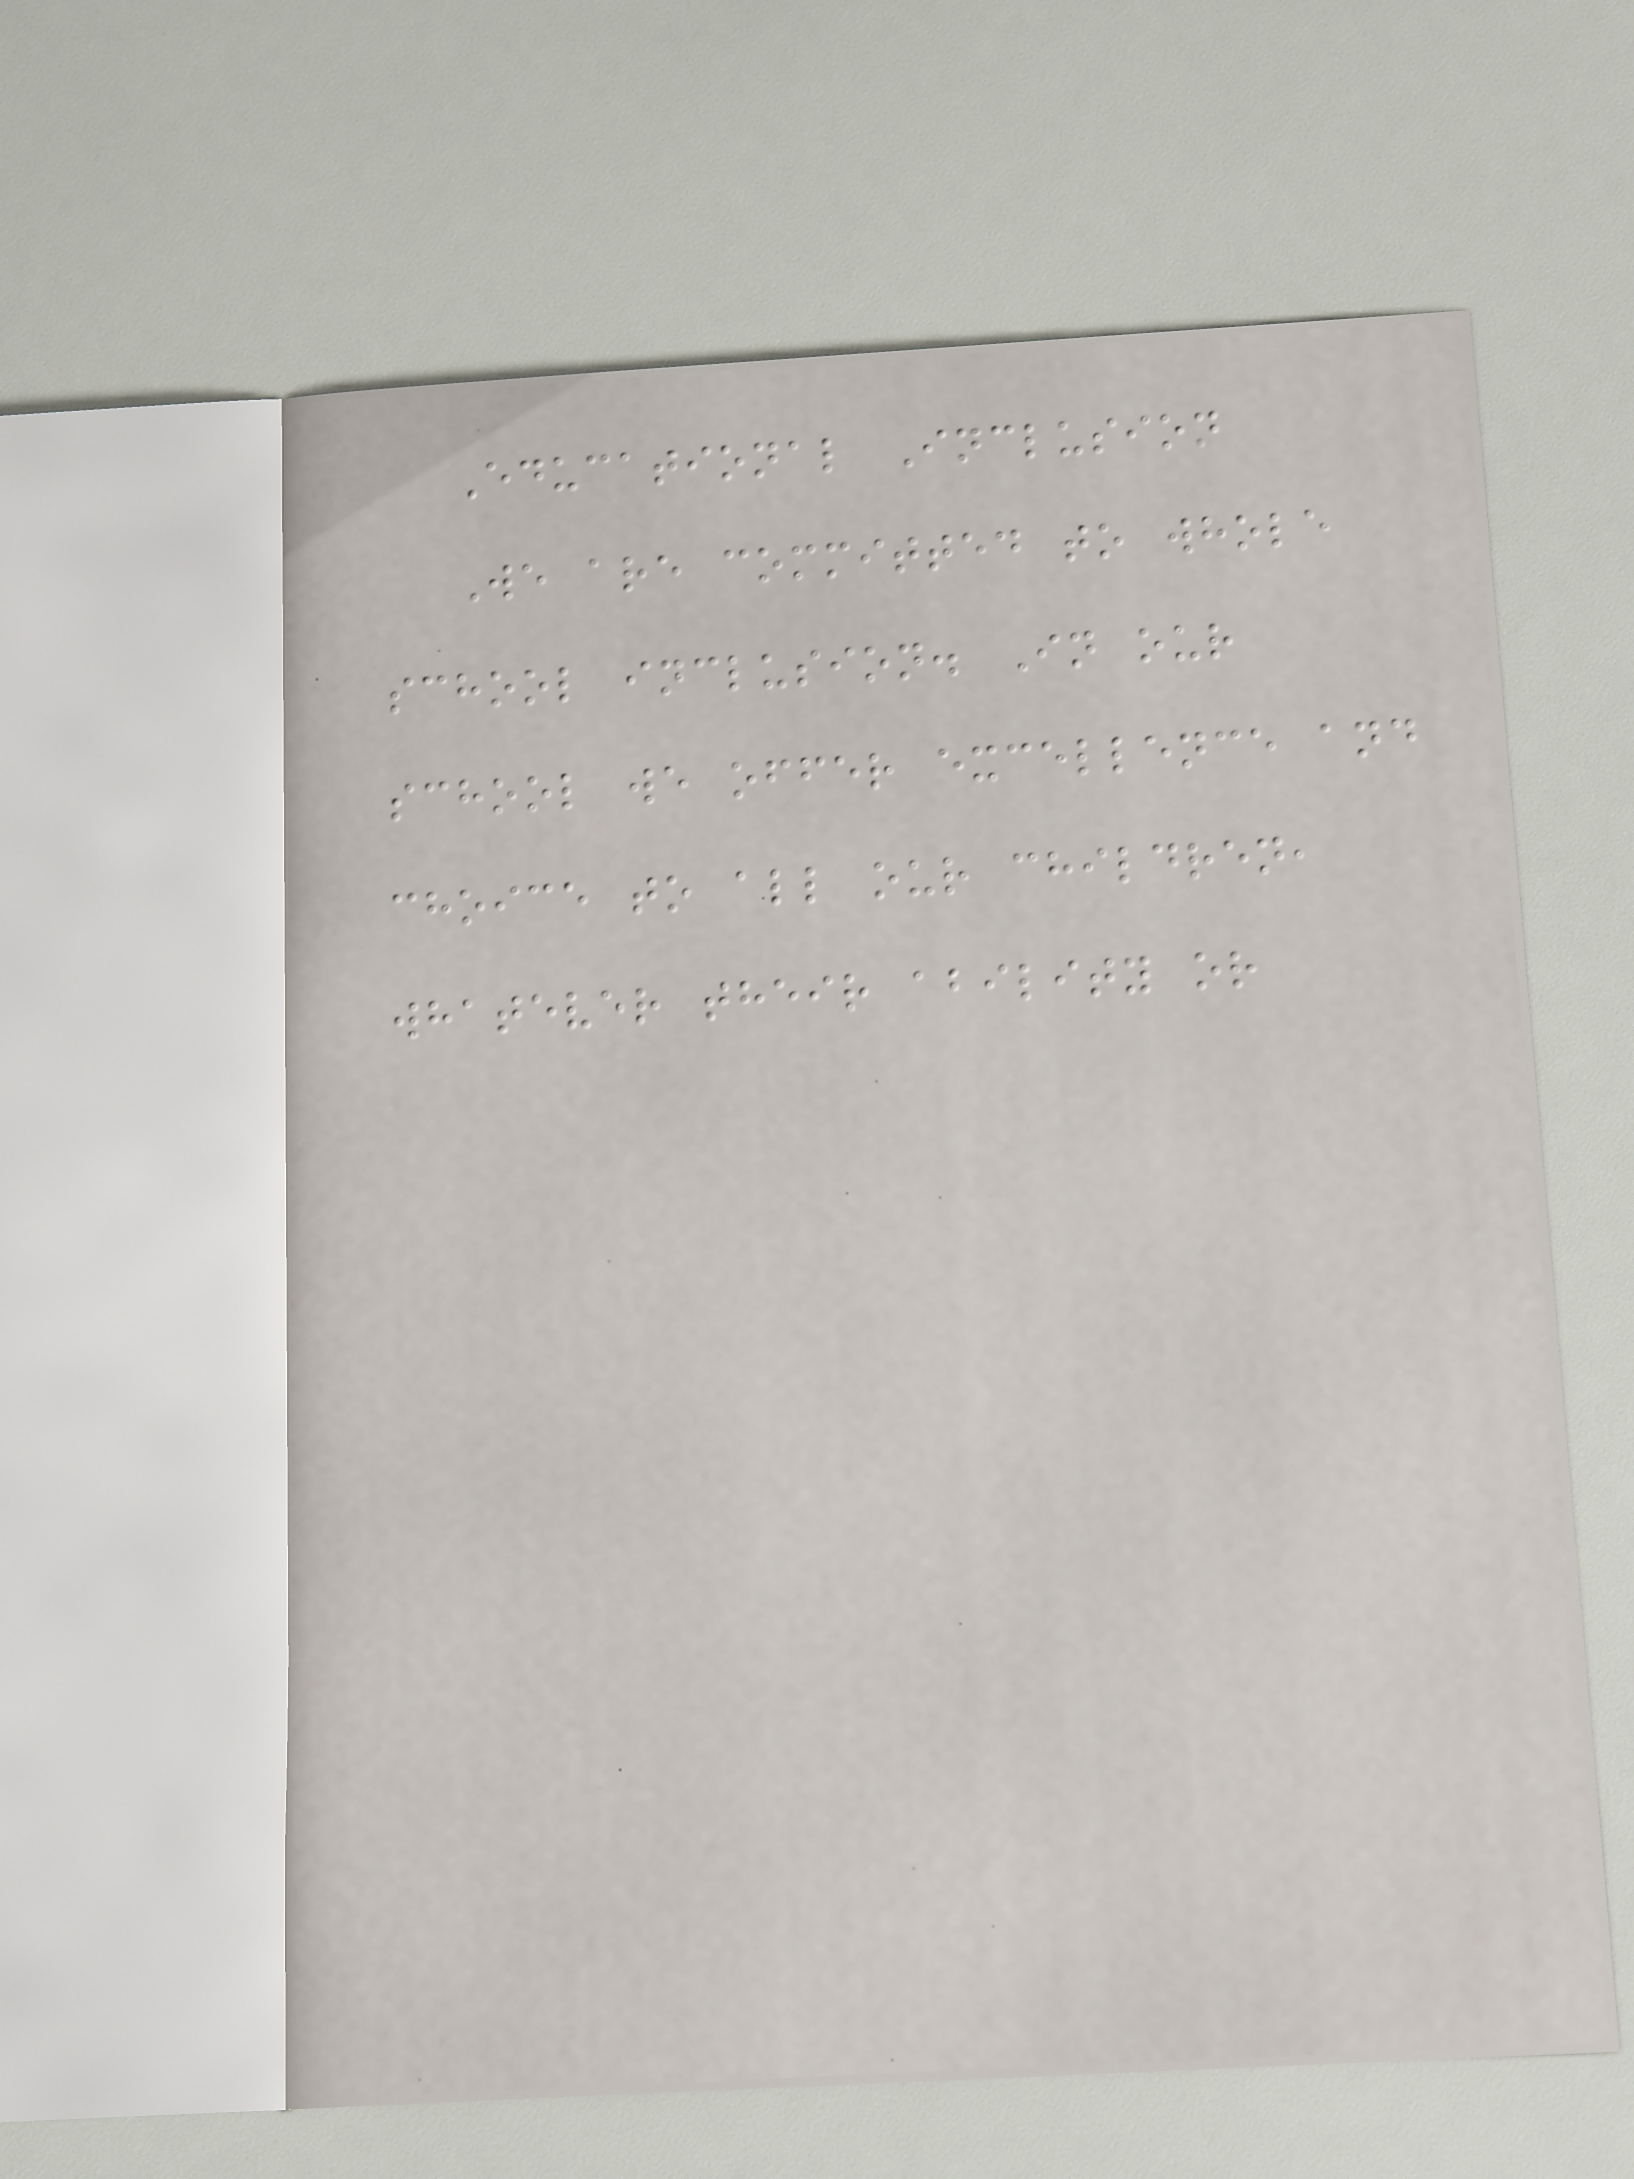Educational Inclusion
We are committed to whole
school inclusion. In our
school we offer excellence and
choice to all our children,
whatever their ability or
